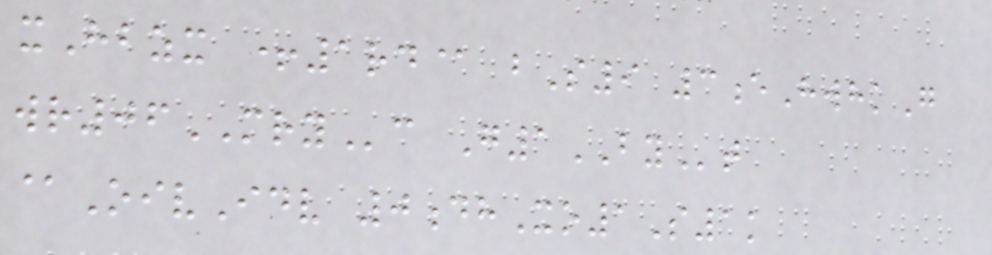xHbzx +1rd@ bS9 3eHwhkG
wr06MRYc G1BYt
@OivIdv 0dhXo1S1k
